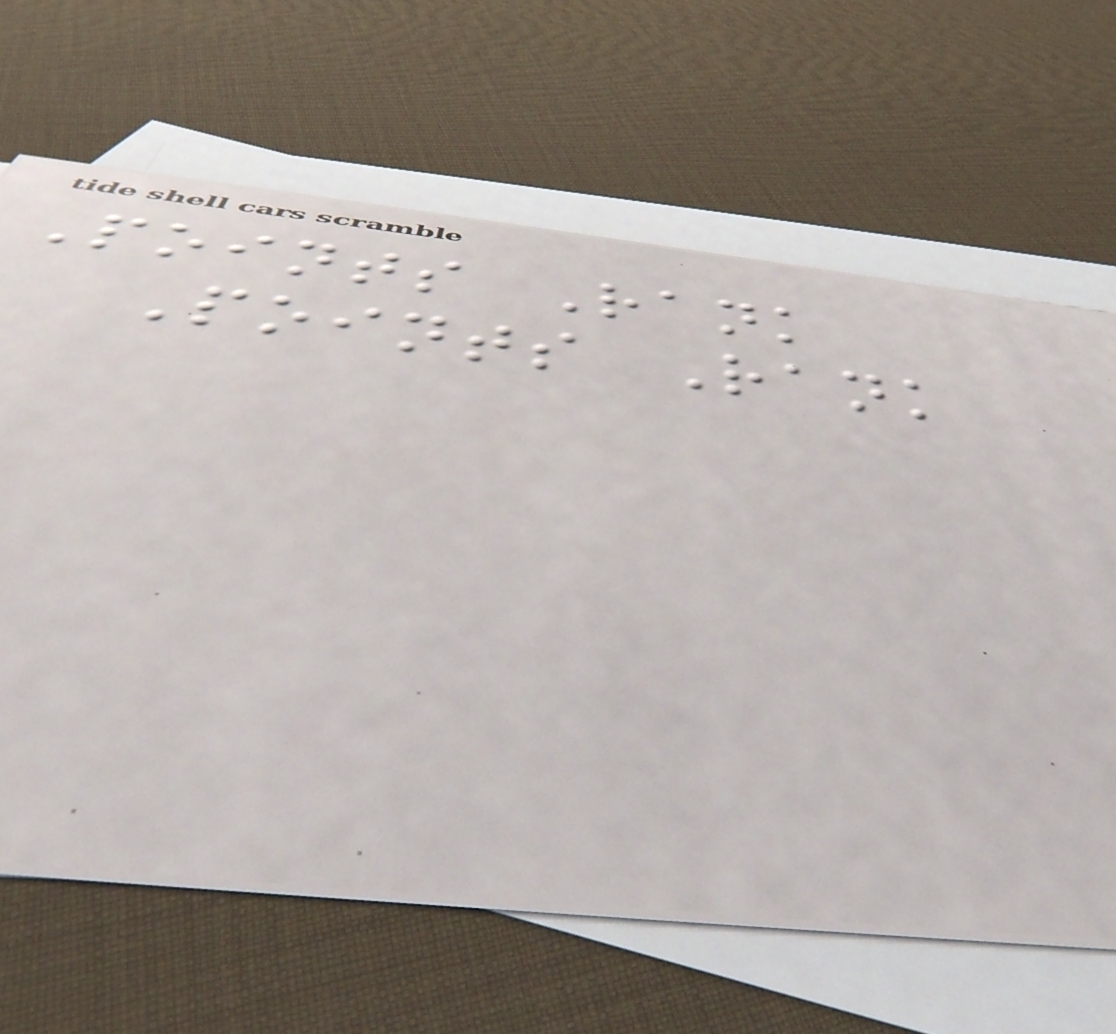Points Rank
Points Rank
